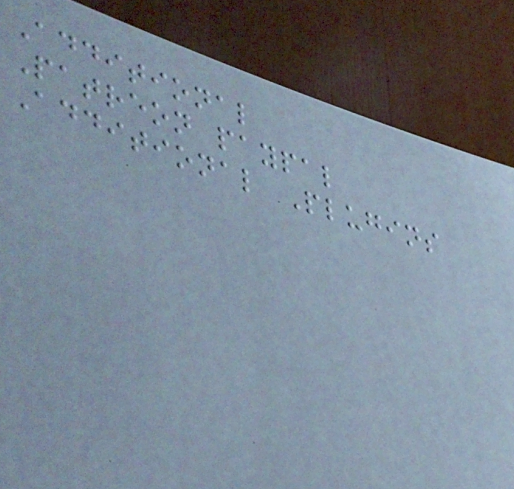Additional
Patreon paypal
Additional Plugins
